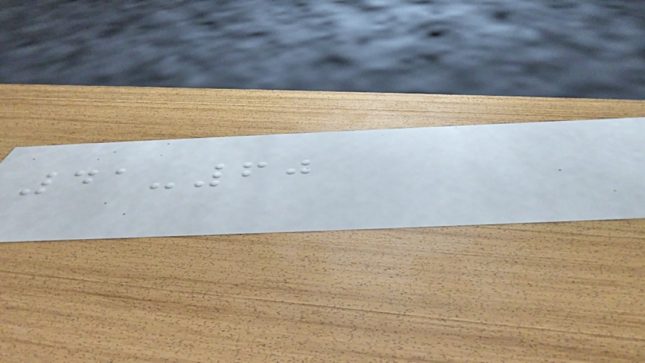41-60
